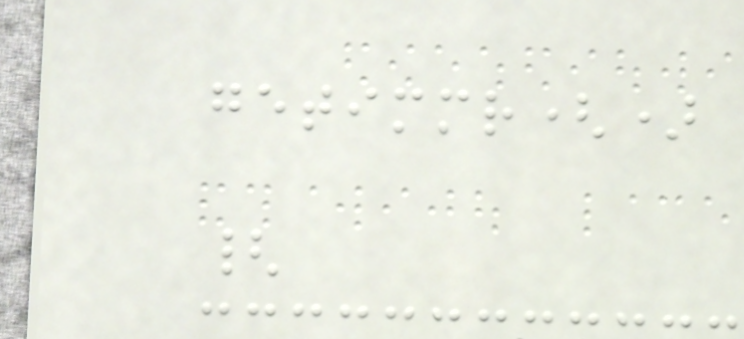getimmr()
{
